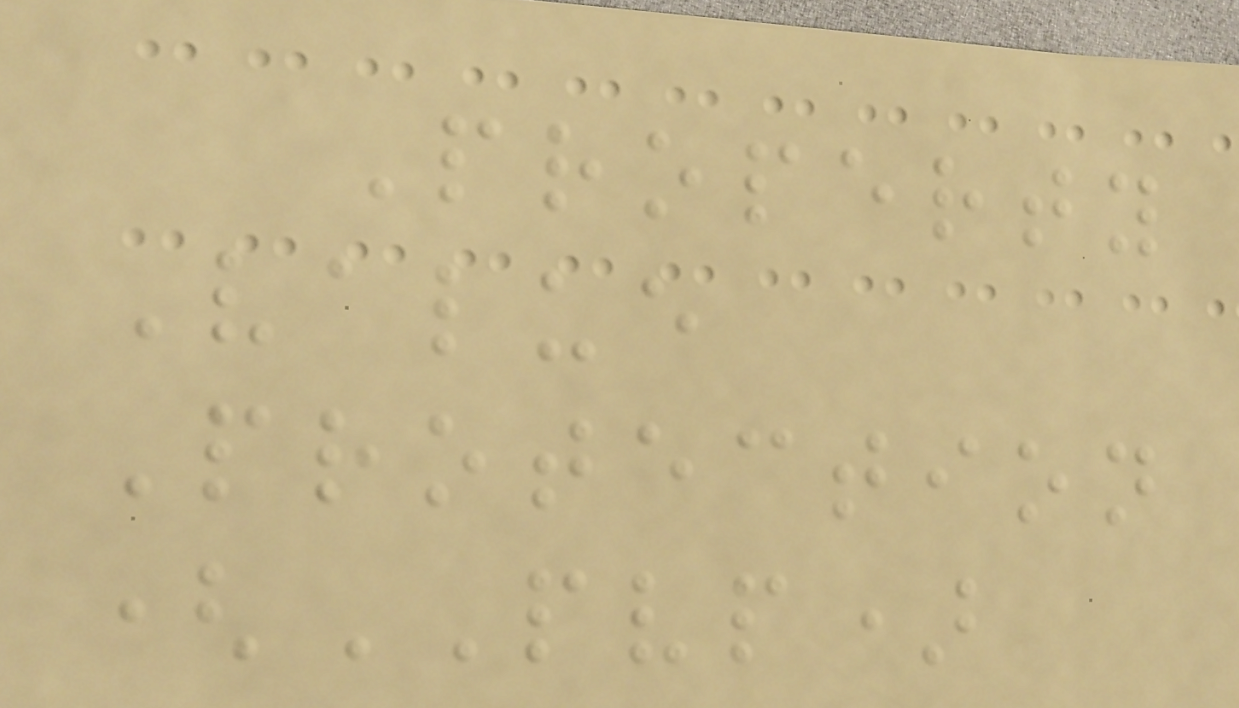Property
Value
Protection
(PVP)
